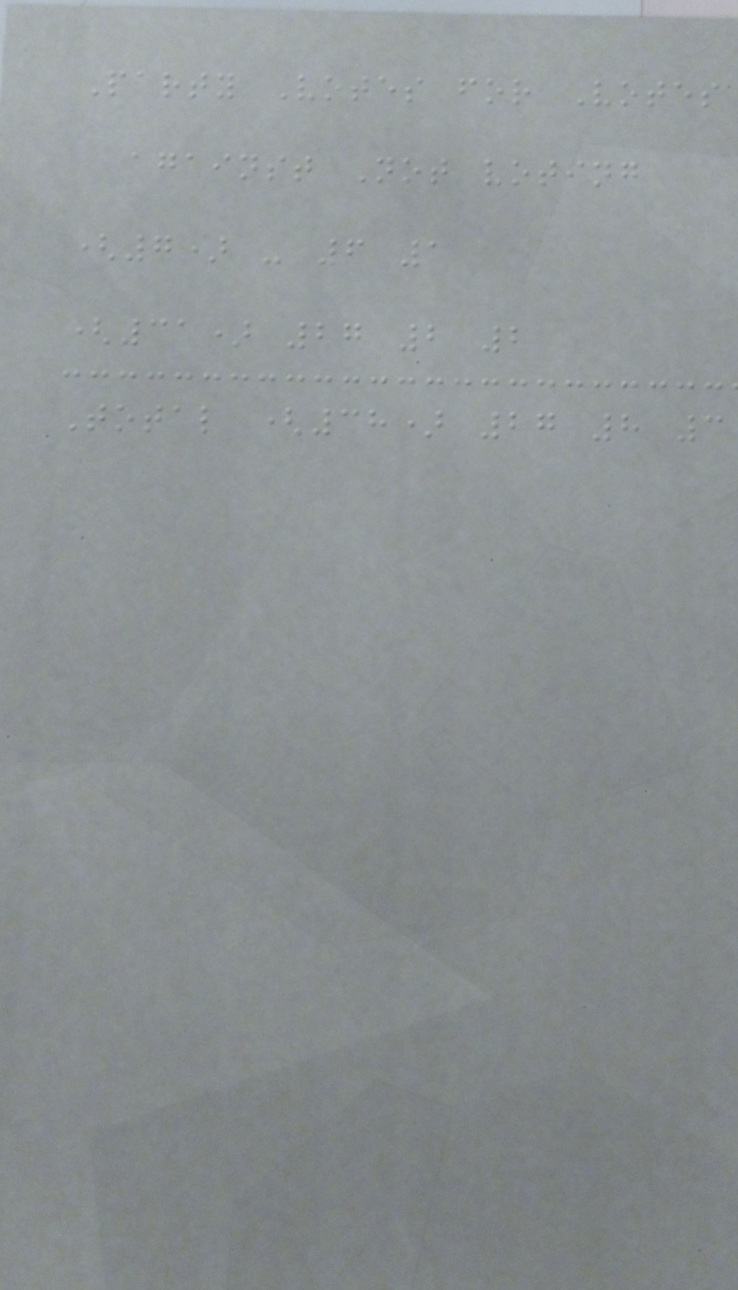Party Votes for Votes
against Not voting
(7) - 6 1
(31) 27 2 2
Total (38) 27 8 3
